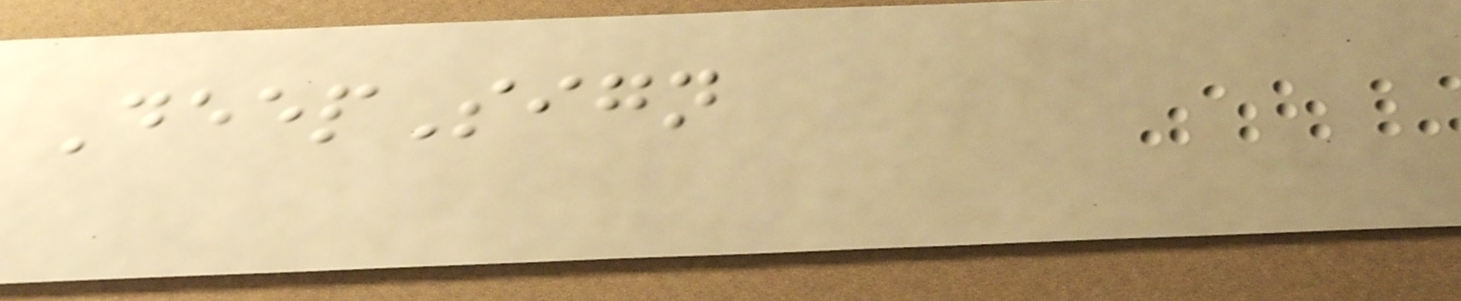DeepSign
